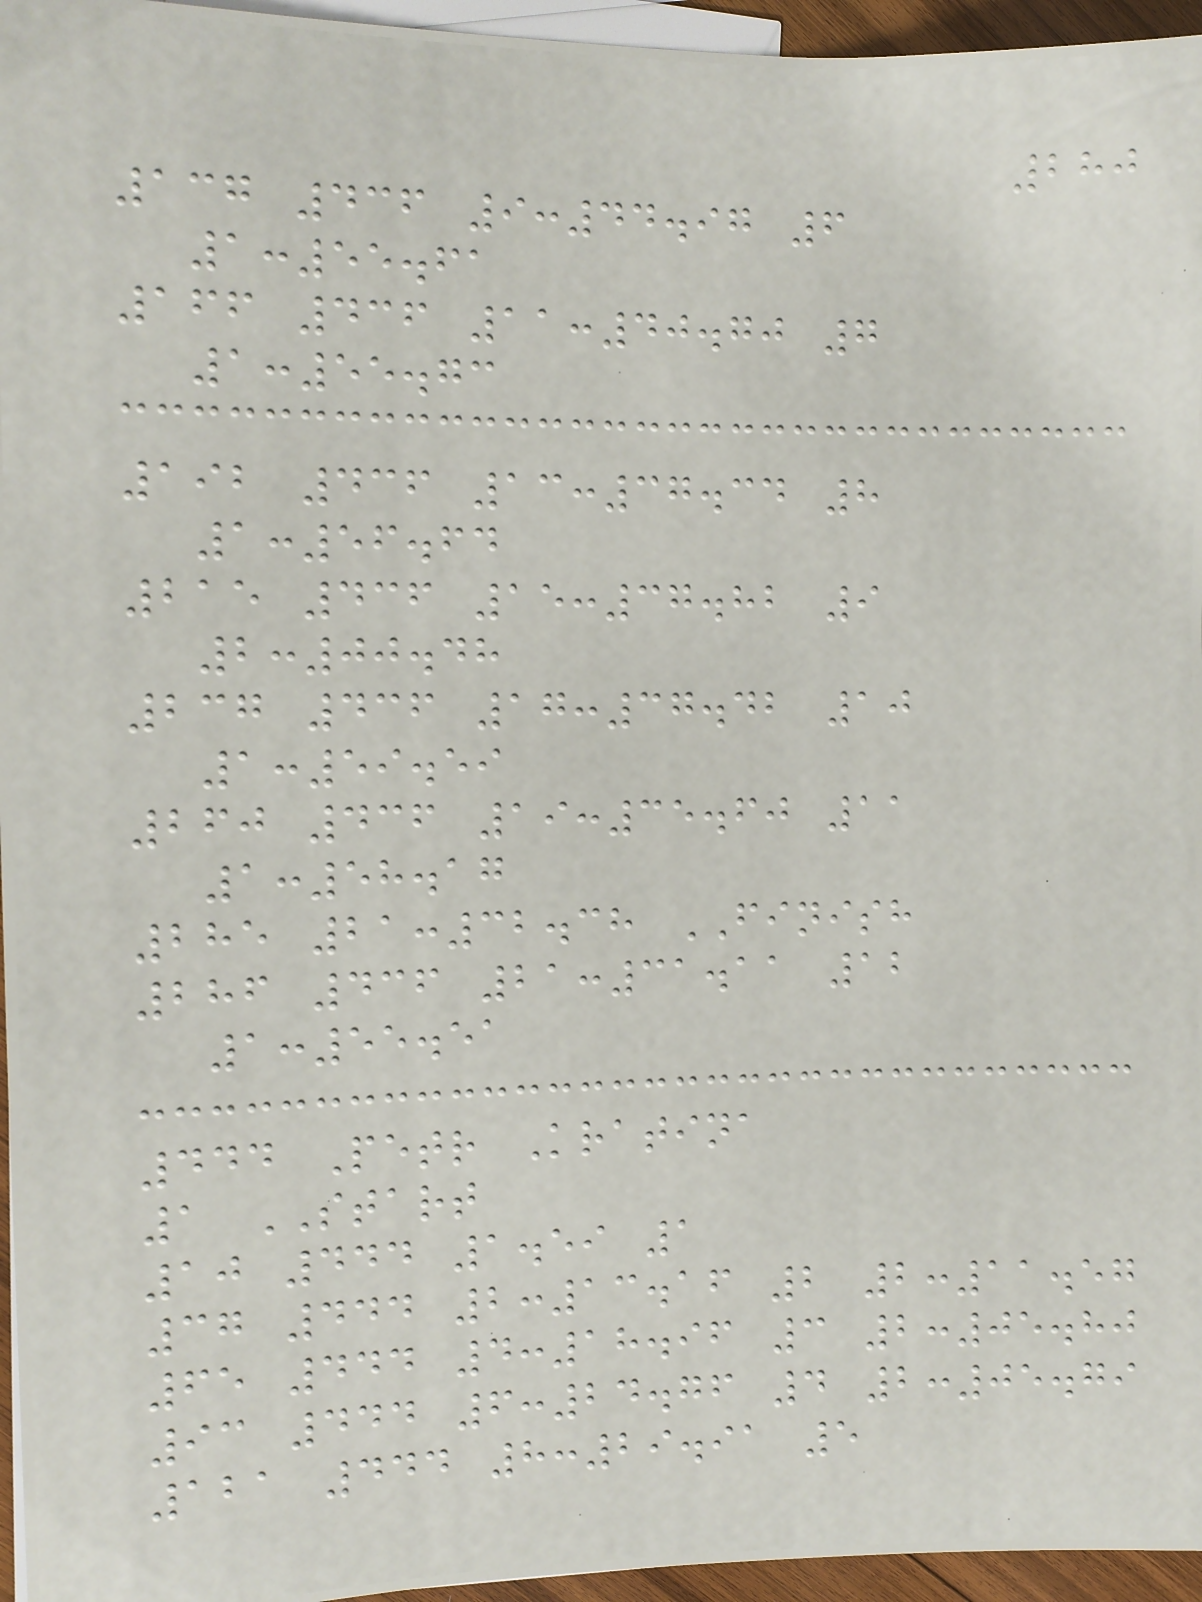280
137 436 9:44.97 6
1:55.61
166 436 11:40.70 7
1:55.73
192 436 13:37.34 8
1:56.64
215 436 15:37.82 9
2:00.48
237 436 17:37.42 10
1:59.59
260 436 19:35.60 11
1:58.17
285 21:32.38 FINISH
286 436 21:31.11 12
1:55.51
444 Petr Kratina
1 START
10 444 1.59 1
37 444 2:13.16 2 2:11.57
65 444 4:18.96 3 2:05.80
93 444 6:24.76 4 2:05.79
121 444 8:29.91 5
